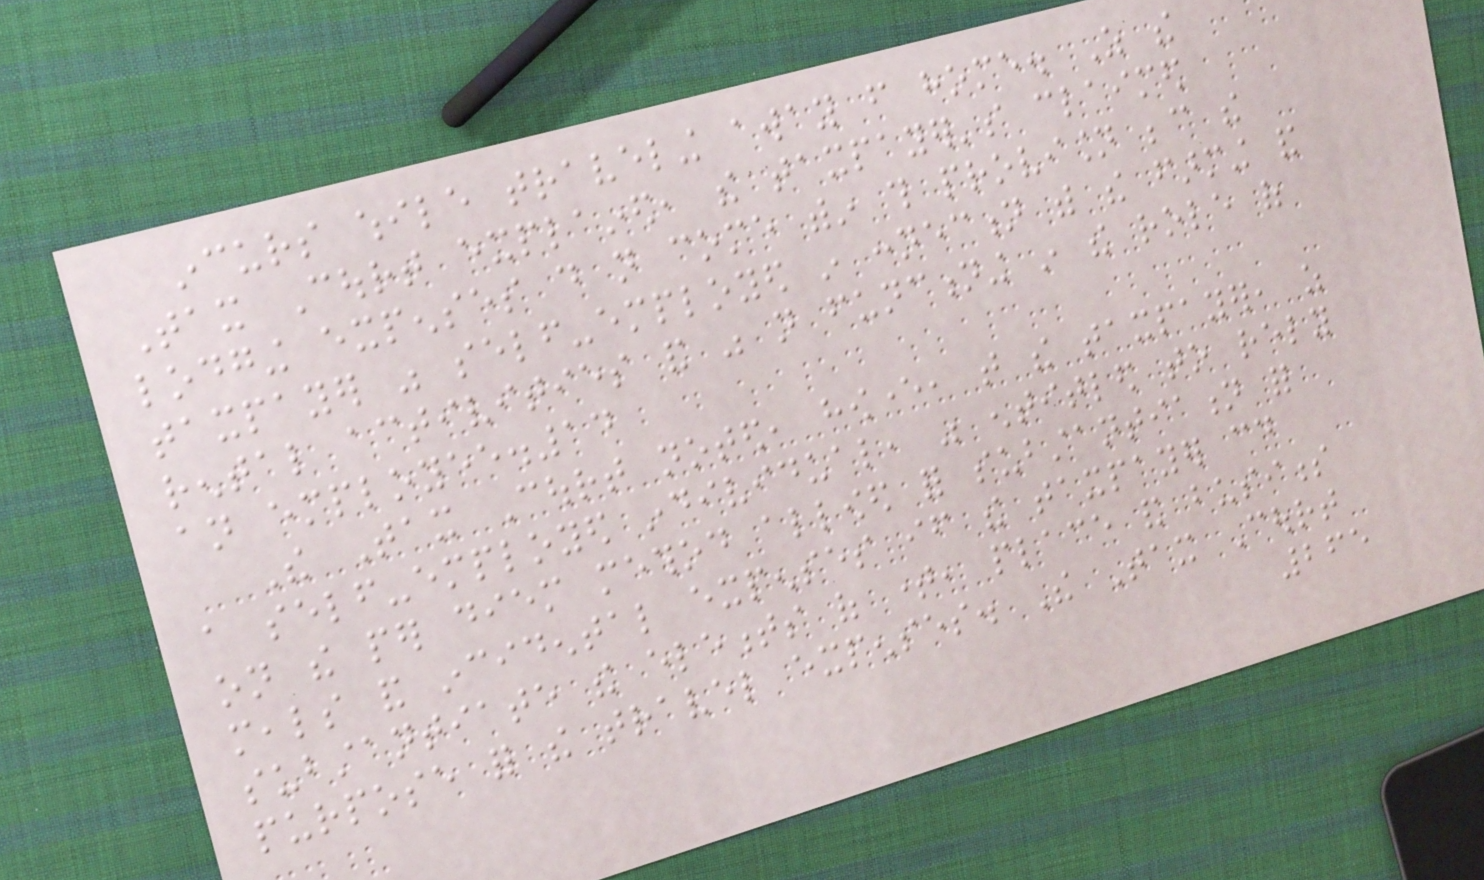incurs while traveling away from home. As the
Tax Court explained, the taxpayer's claimed
lodging expenses do not come within this provision because the
taxpayer was self-employed in connection with the farming and
rental activities and was not functioning in the role of
an employee.14
The Tax Court noted, however, that the taxpayer, as
a self-employed individual, was entitled to rely
on the per diem method allowed for substantiation for
meals and incidental expenses if the taxpayer could
substantiate the elements of time, place and business
purpose for the travel expenses. The Tax Court
265
